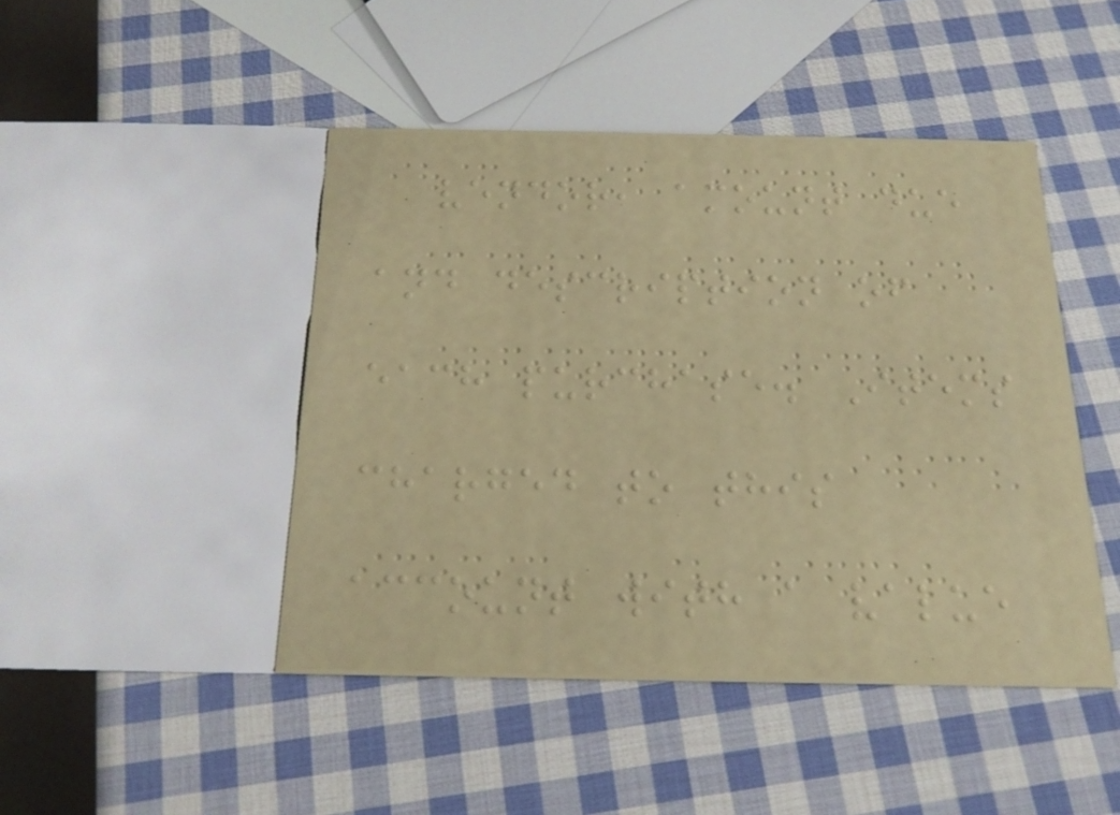vendor, amount due
and description of
each purchase. Items
charged to this
account with a value
